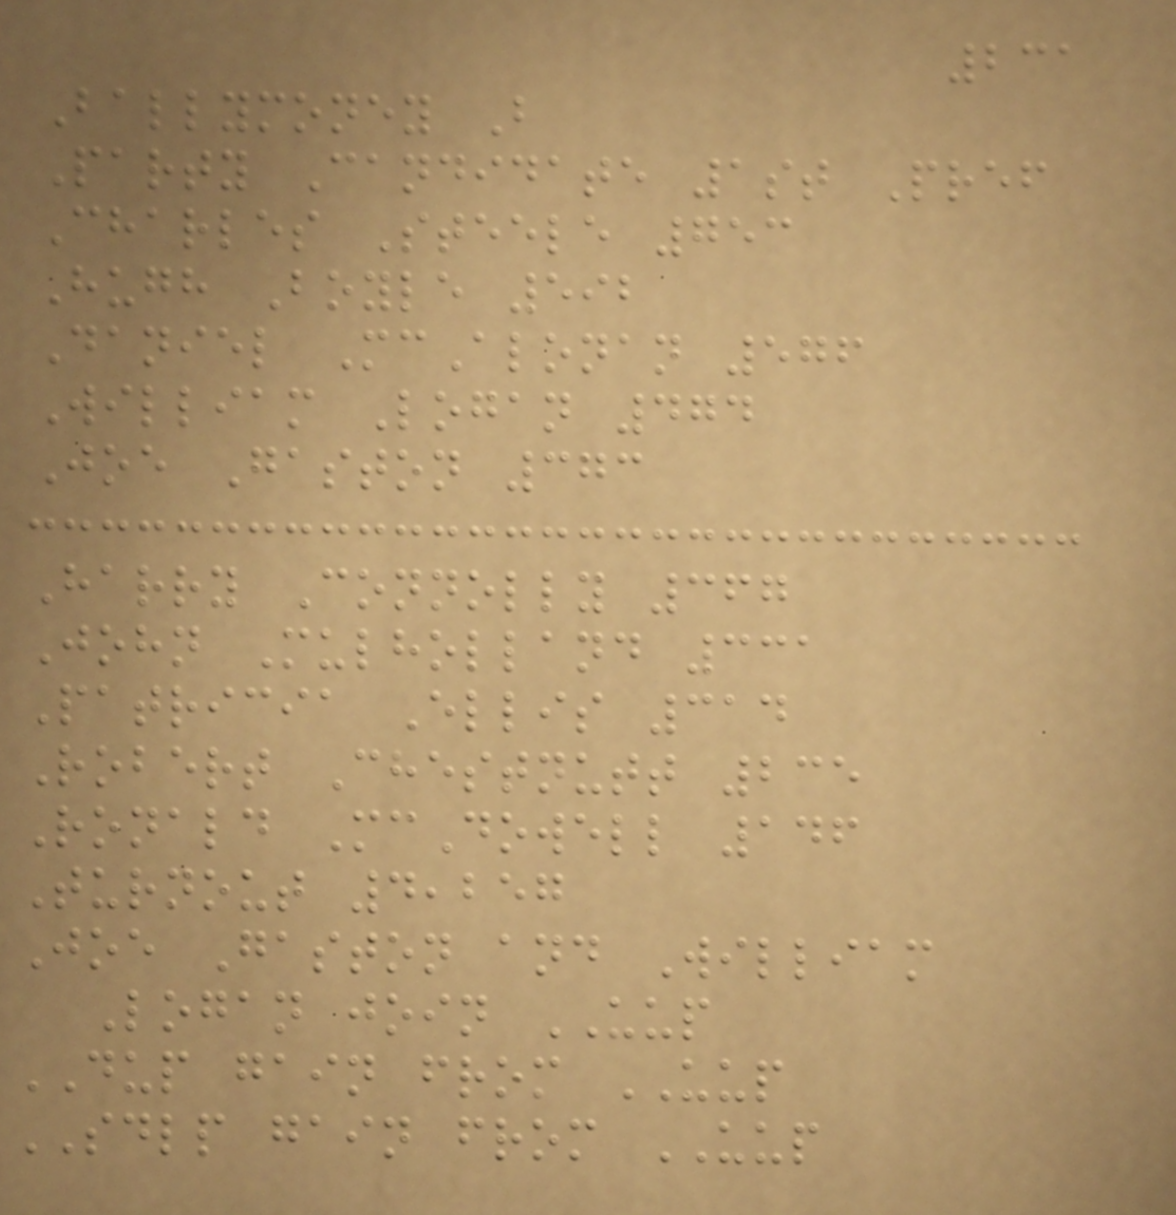231
Ballymoney B
Party Candidate 1st Pref
Charles Steele 753
Hugh Boyle 592
Daniel McAlonan 576
William Logan 474
Joe Gaston 373
Harry Connolly 367
John Mulholland 331
Patricia Ellis 314
Robert Chestnutt 235
Ronald McDowell 146
Turnout 4,257
Joe Gaston and William
Logan join UUP
DUP gain from UUP
SDLP gain from UUP
